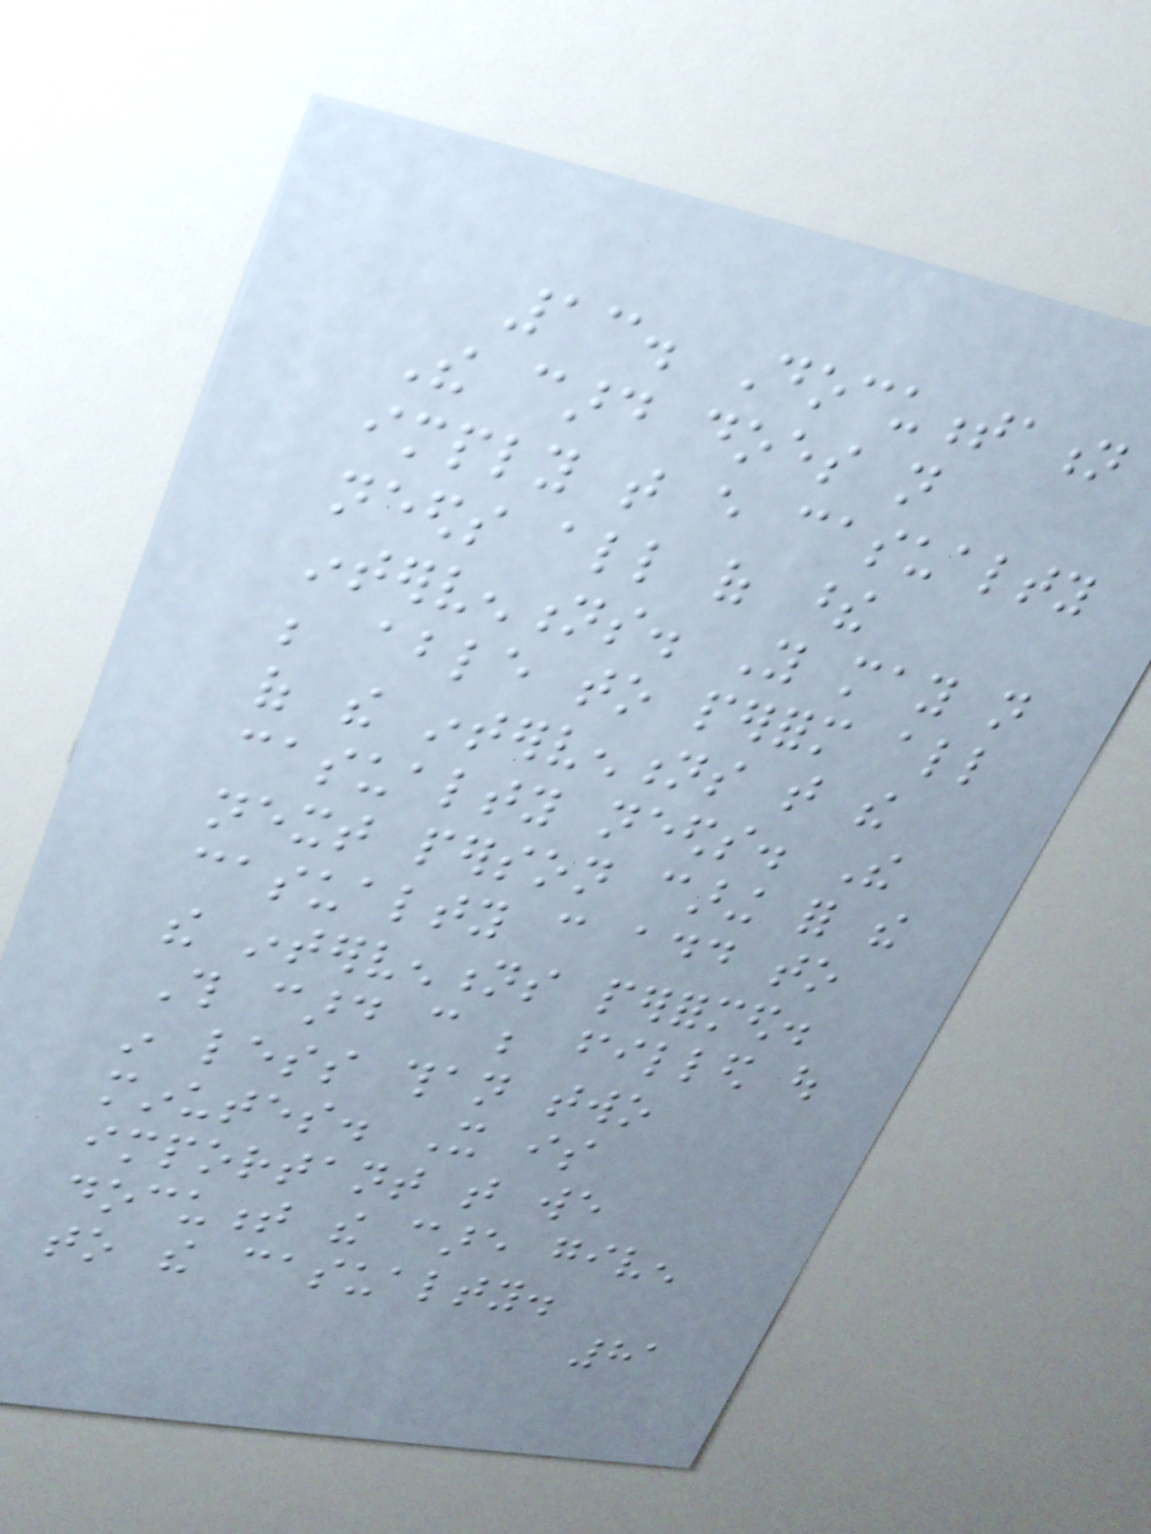13. Documentation
The card does not
imply that every casualty
needs all of these
interventions. You may not
be able to perform all
of the interventions that the
casualty needs. The
next person caring for the
casualty can add to
the interventions performed.
This card can be filled out
in less than two
minutes. It is
important that we
document the care given
to the casualty.
81
